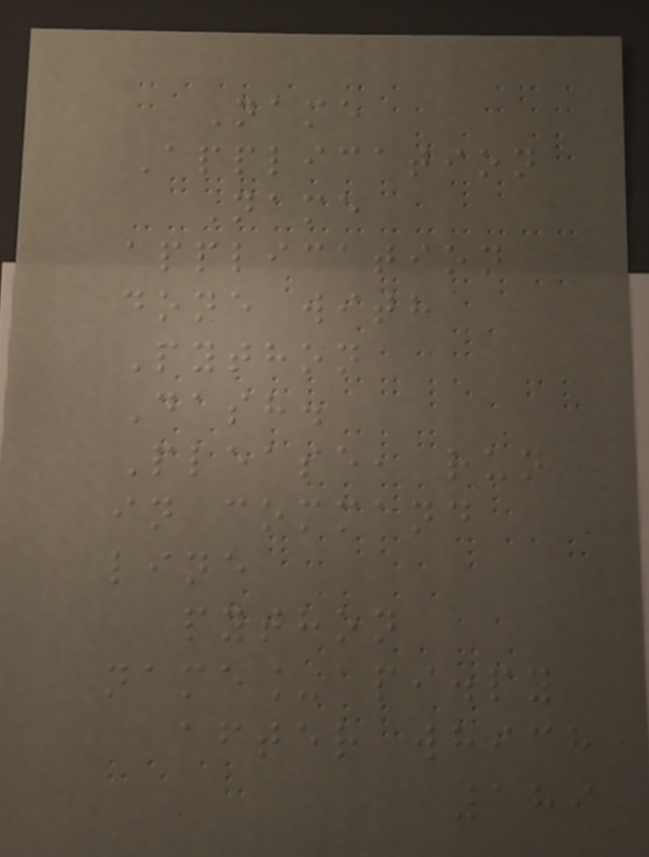Name
Application
Name
application
done with
Python
Dash.
Please, run
in command
line
python
name_api.py
after which
189
